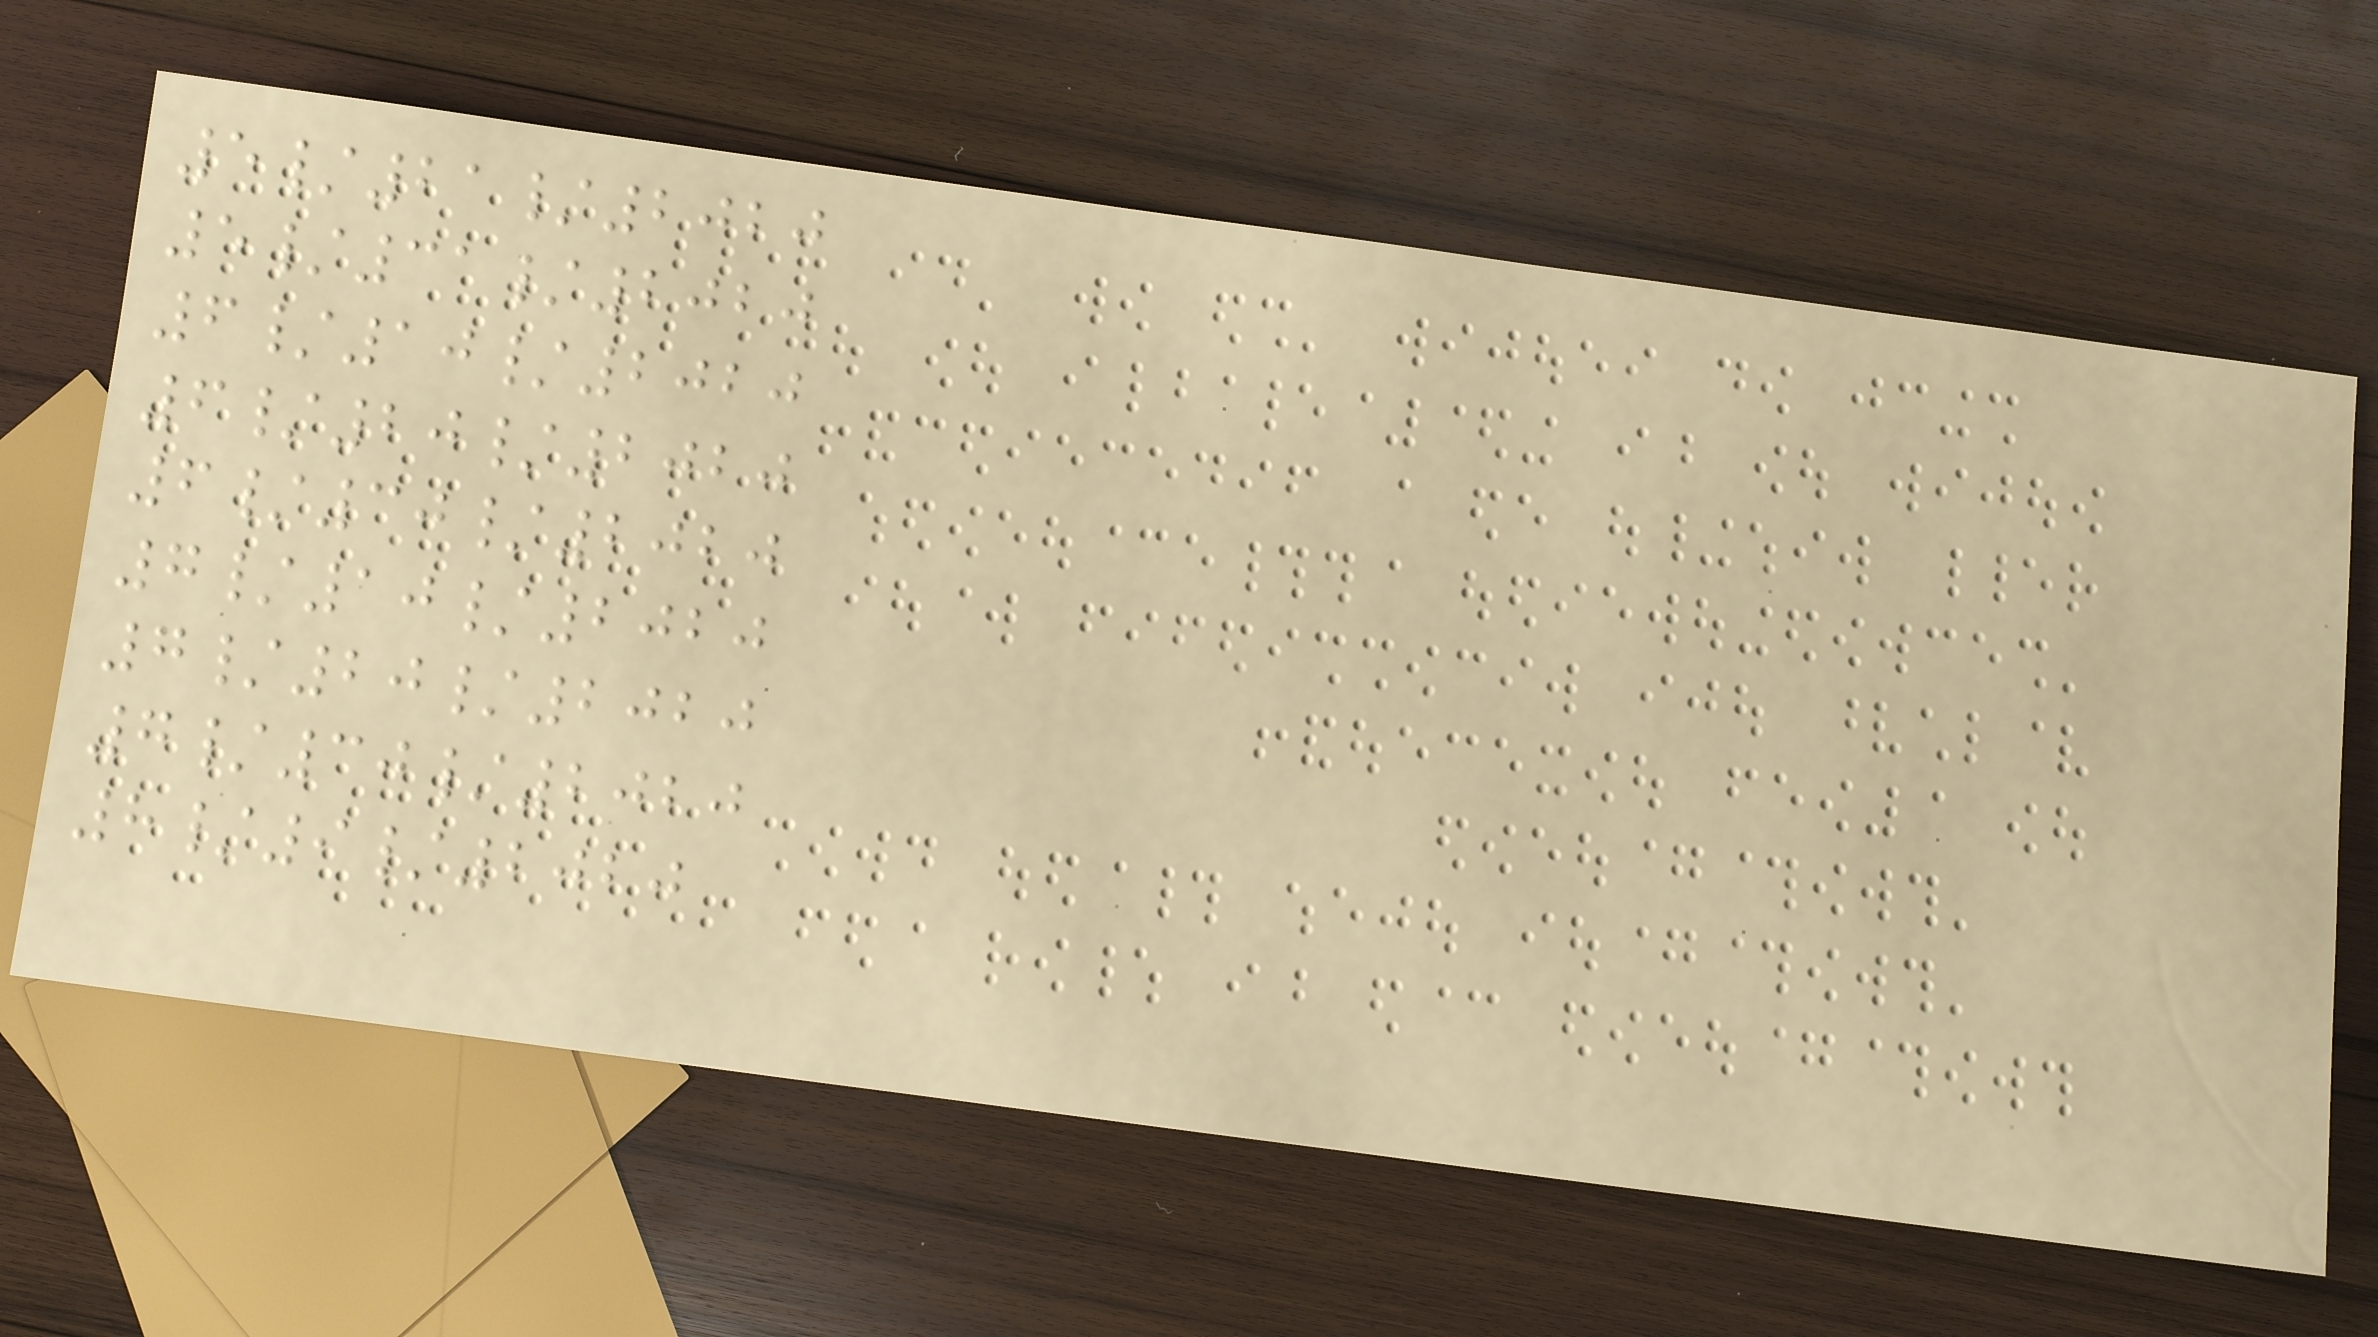5/21/2020
5/31/2020
6/10/2020
6/20/2020
6/30/2020
7/10/2020
7/20/2020
7/30/2020
8/9/2020
